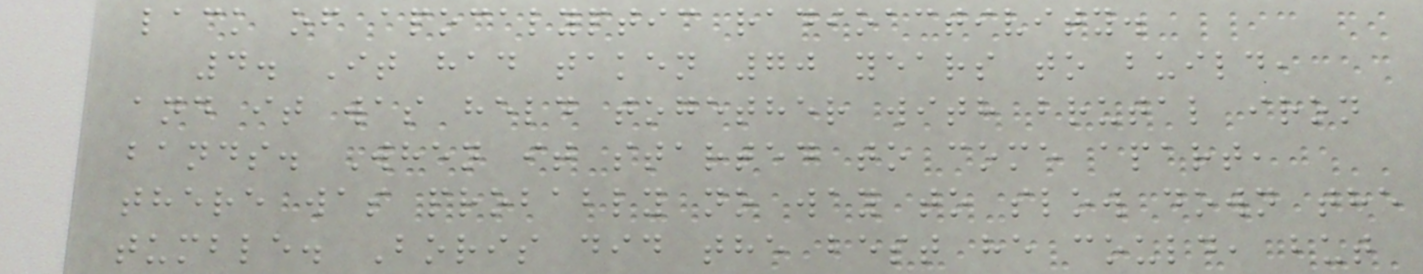lack of apocalyptic radioactivity.
4. It had taken 70 years to build,
and it was held together with brutal iron
bands. When it started to come apart,
there was probably no way to slow down the
tumble. Boris did the best he could, but
